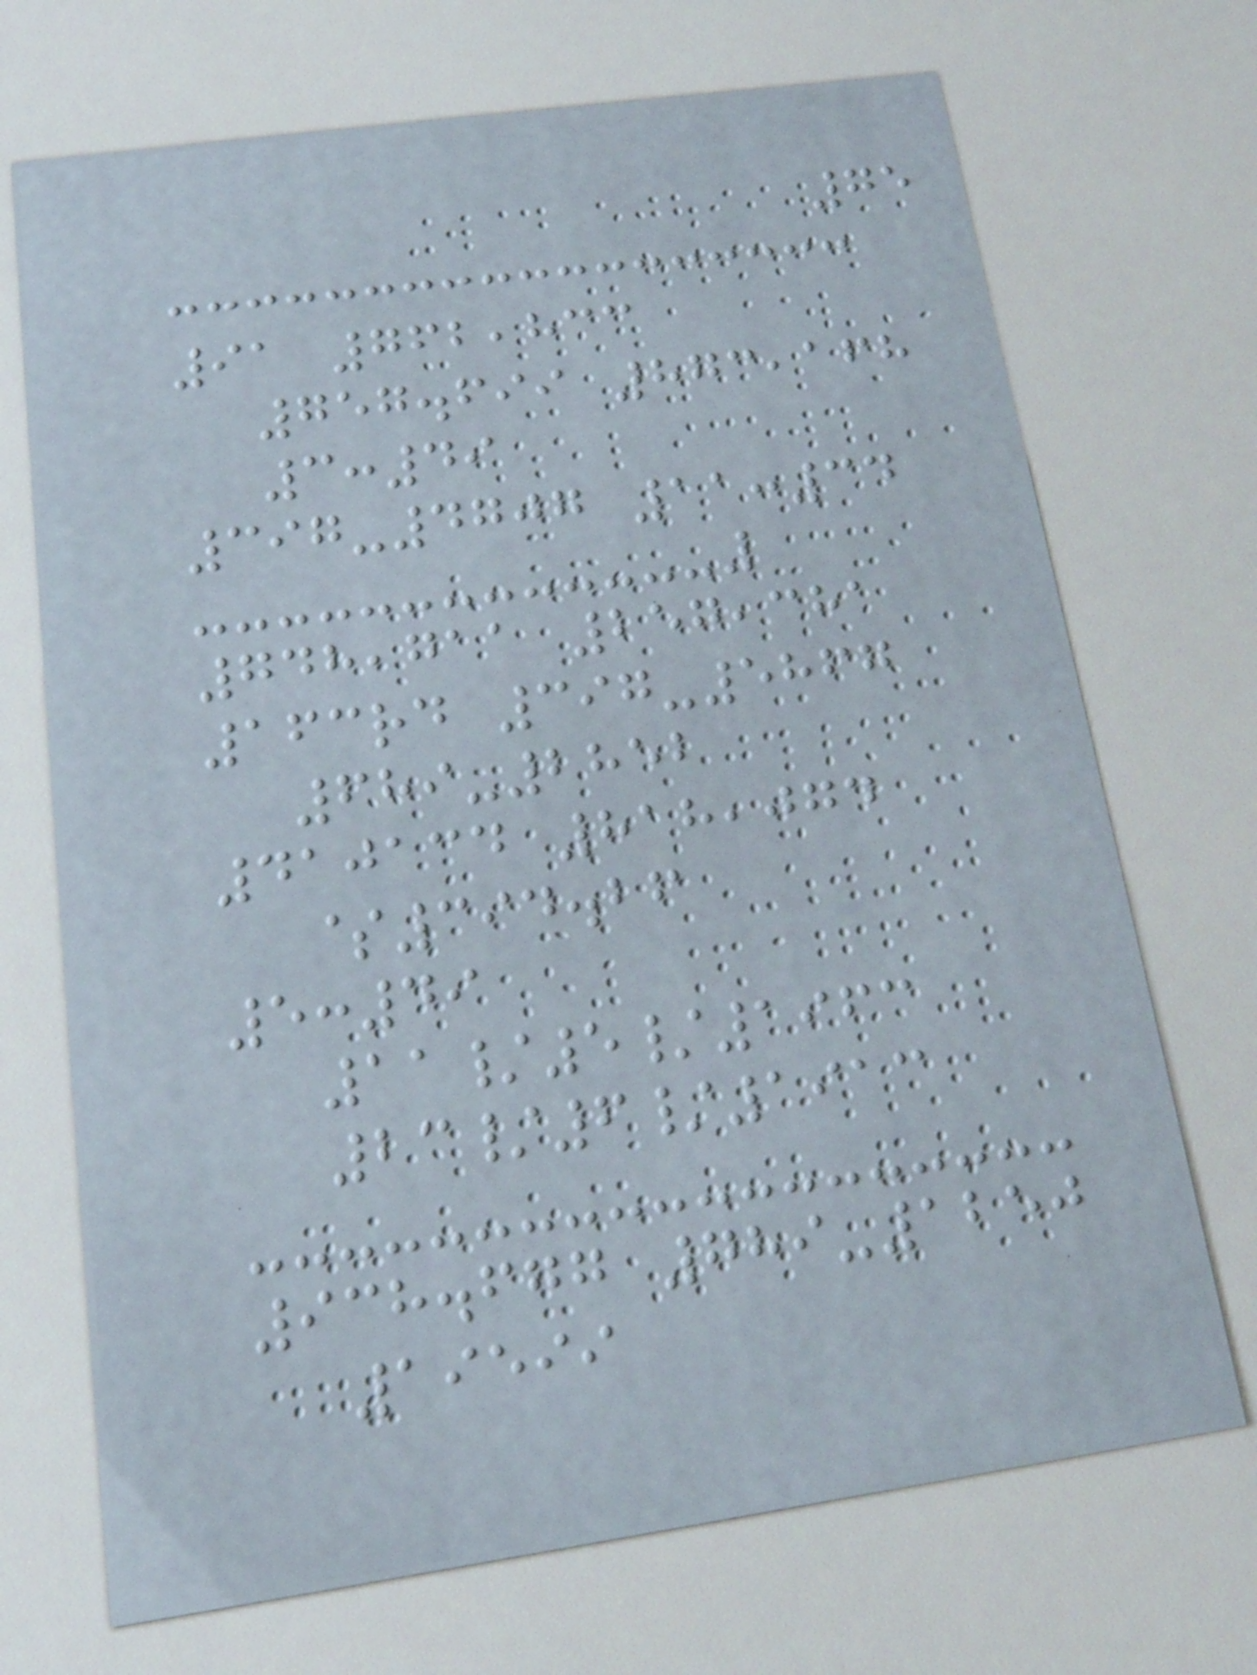75
91 762,833
757.699 873,168
3:49
397-4707 11:34
748,711 257,381
163rd 397-5867
689-2852
410134 818,074
$394.26
5:49
11/5/1963
23/6/1913
938.677 789-1250
19599
